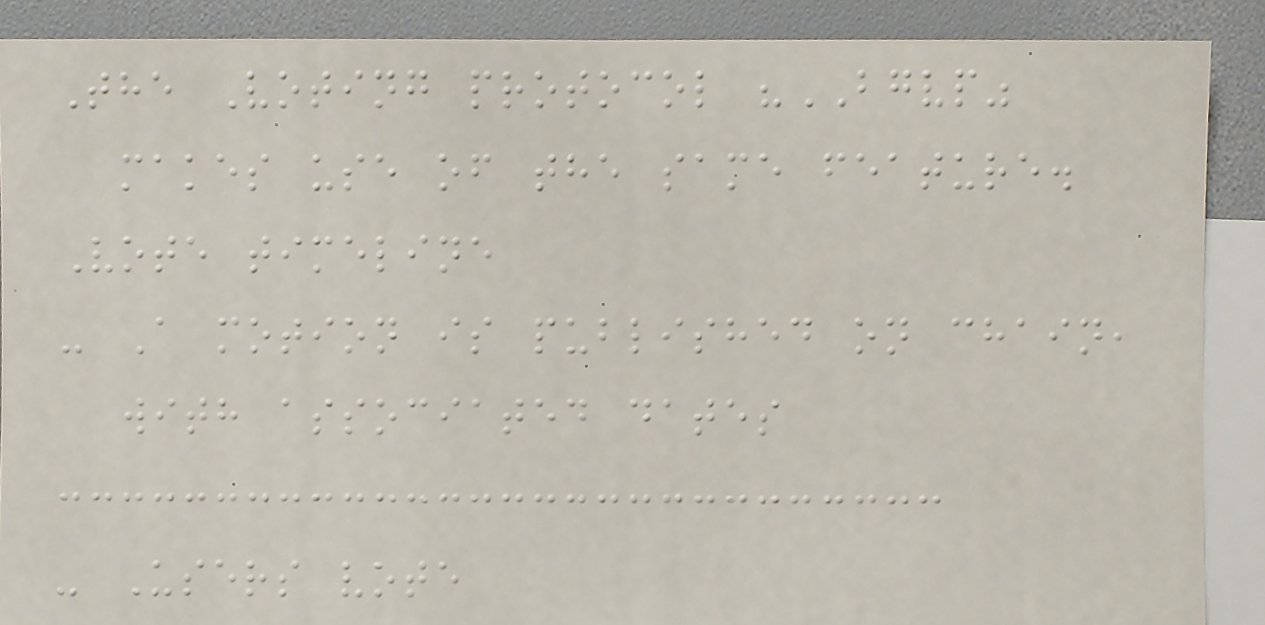The Voting protocol "BGVP"
makes use of the same feature.
Vote timeline
- A motion is published on chain,
with associated dates
- Users vote
